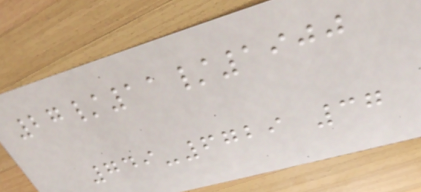27/11/1900
749-6729 37
